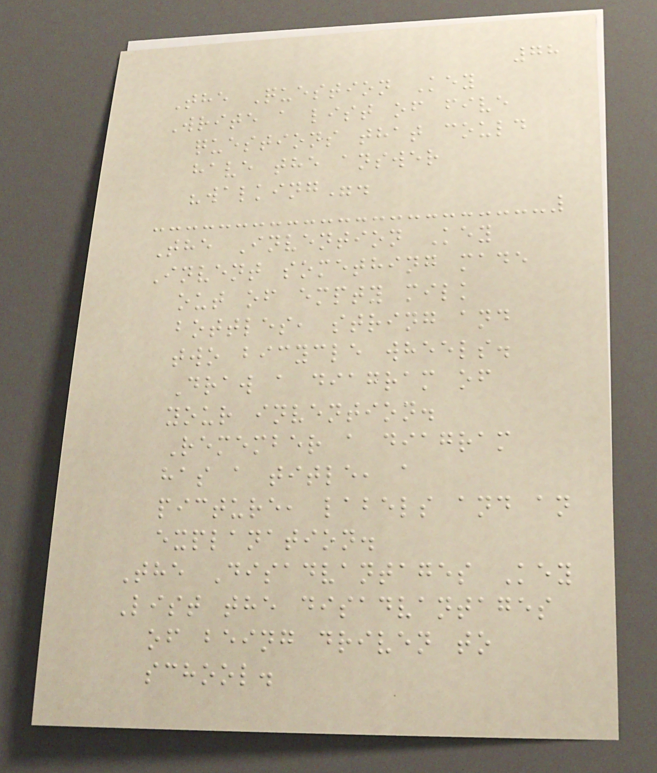78
The Question Key
Write a list of five
questions that could
have the answer
"walking".
The Invention Key
Invent something made
out of empty milk
bottles, string and
two bicycle wheels.
Draw a diagram of
your invention.
Remember a diagram
has a title, a
picture, labels and an
explanation.
The Disadvantages Key
List the disadvantages
of being driven to
school.
